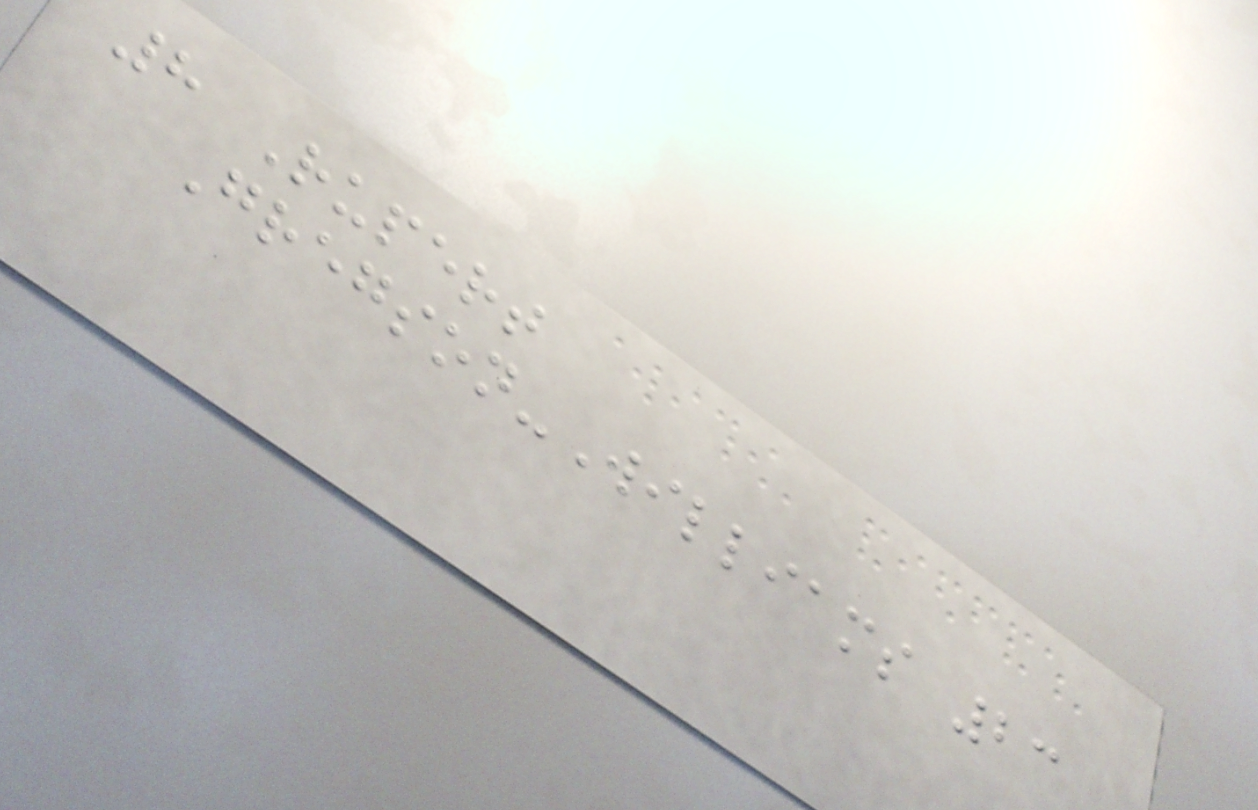8 Rupert
Gregson-Williams 23
